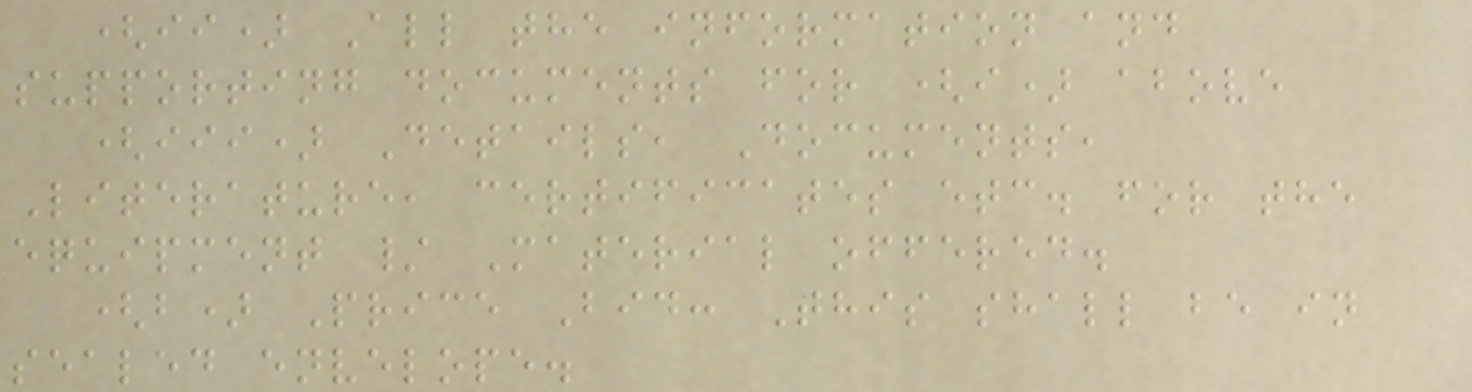(ii) All the information and
supporting documents for (i) above
(iii) Details, Documents,
Literature, certificates etc. for the
equipment / Material offered.
(b) Price Bid: This shall be in
sealed envelope.
